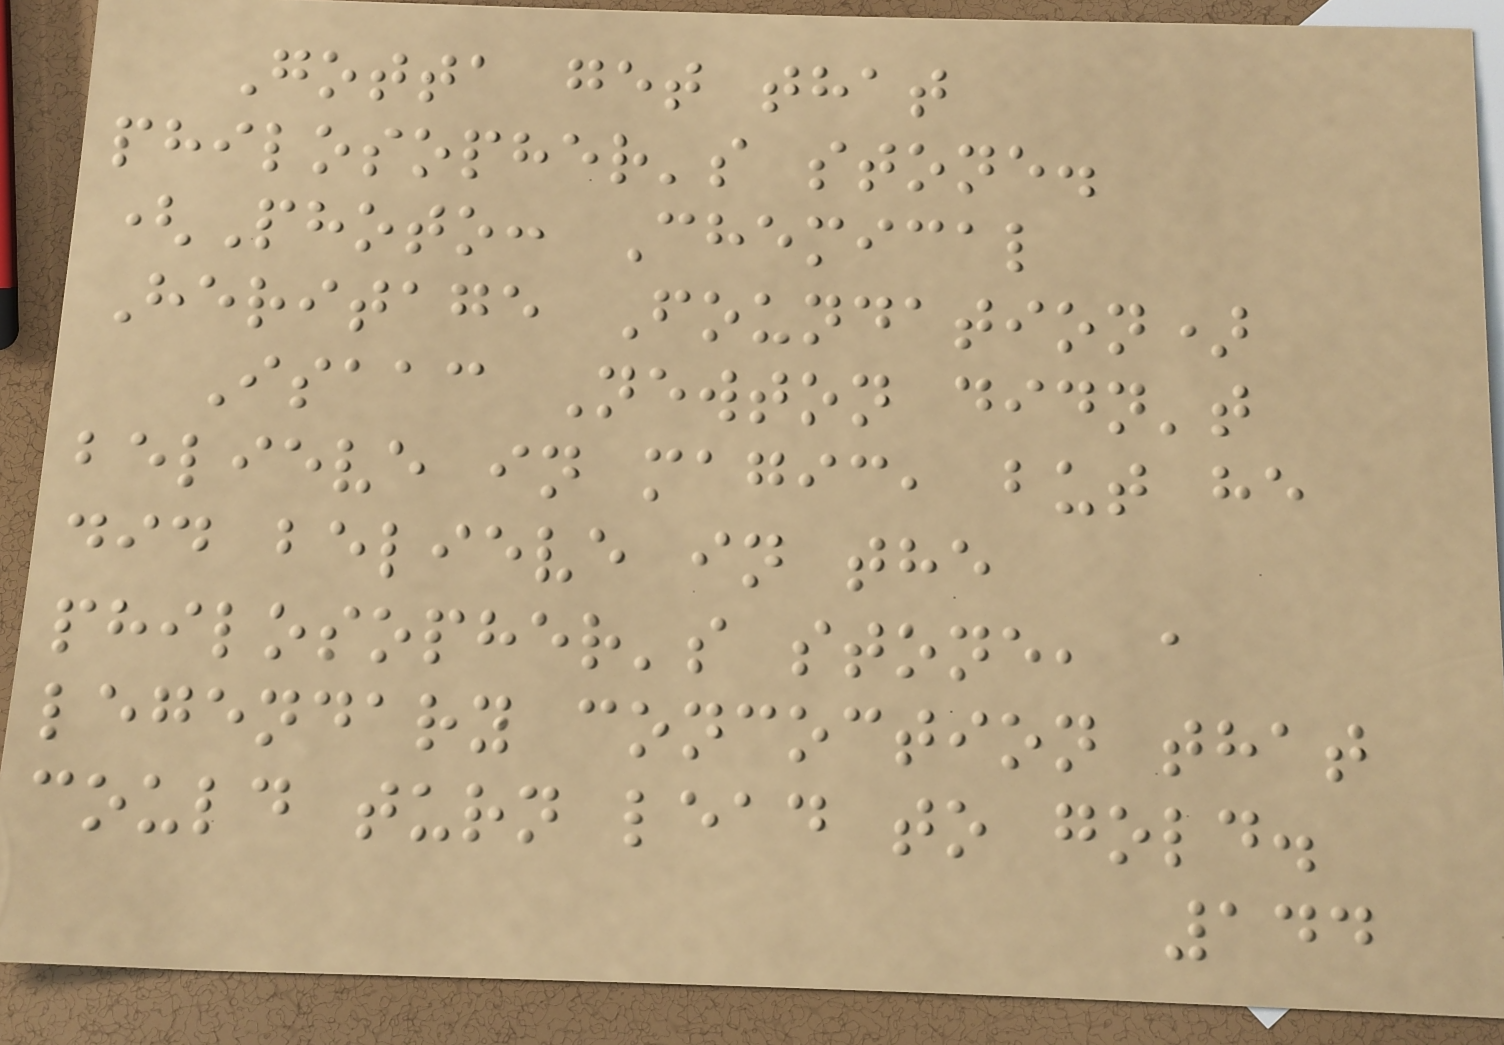Gotta get that
philosopher's stone.
(Photo: Chemical
Heritage Foundation)
Isaac Newton didn't
believe in magic, but he
did believe in the
philosopher's stone, a
legendary concoction that
could turn lead to gold.
144
